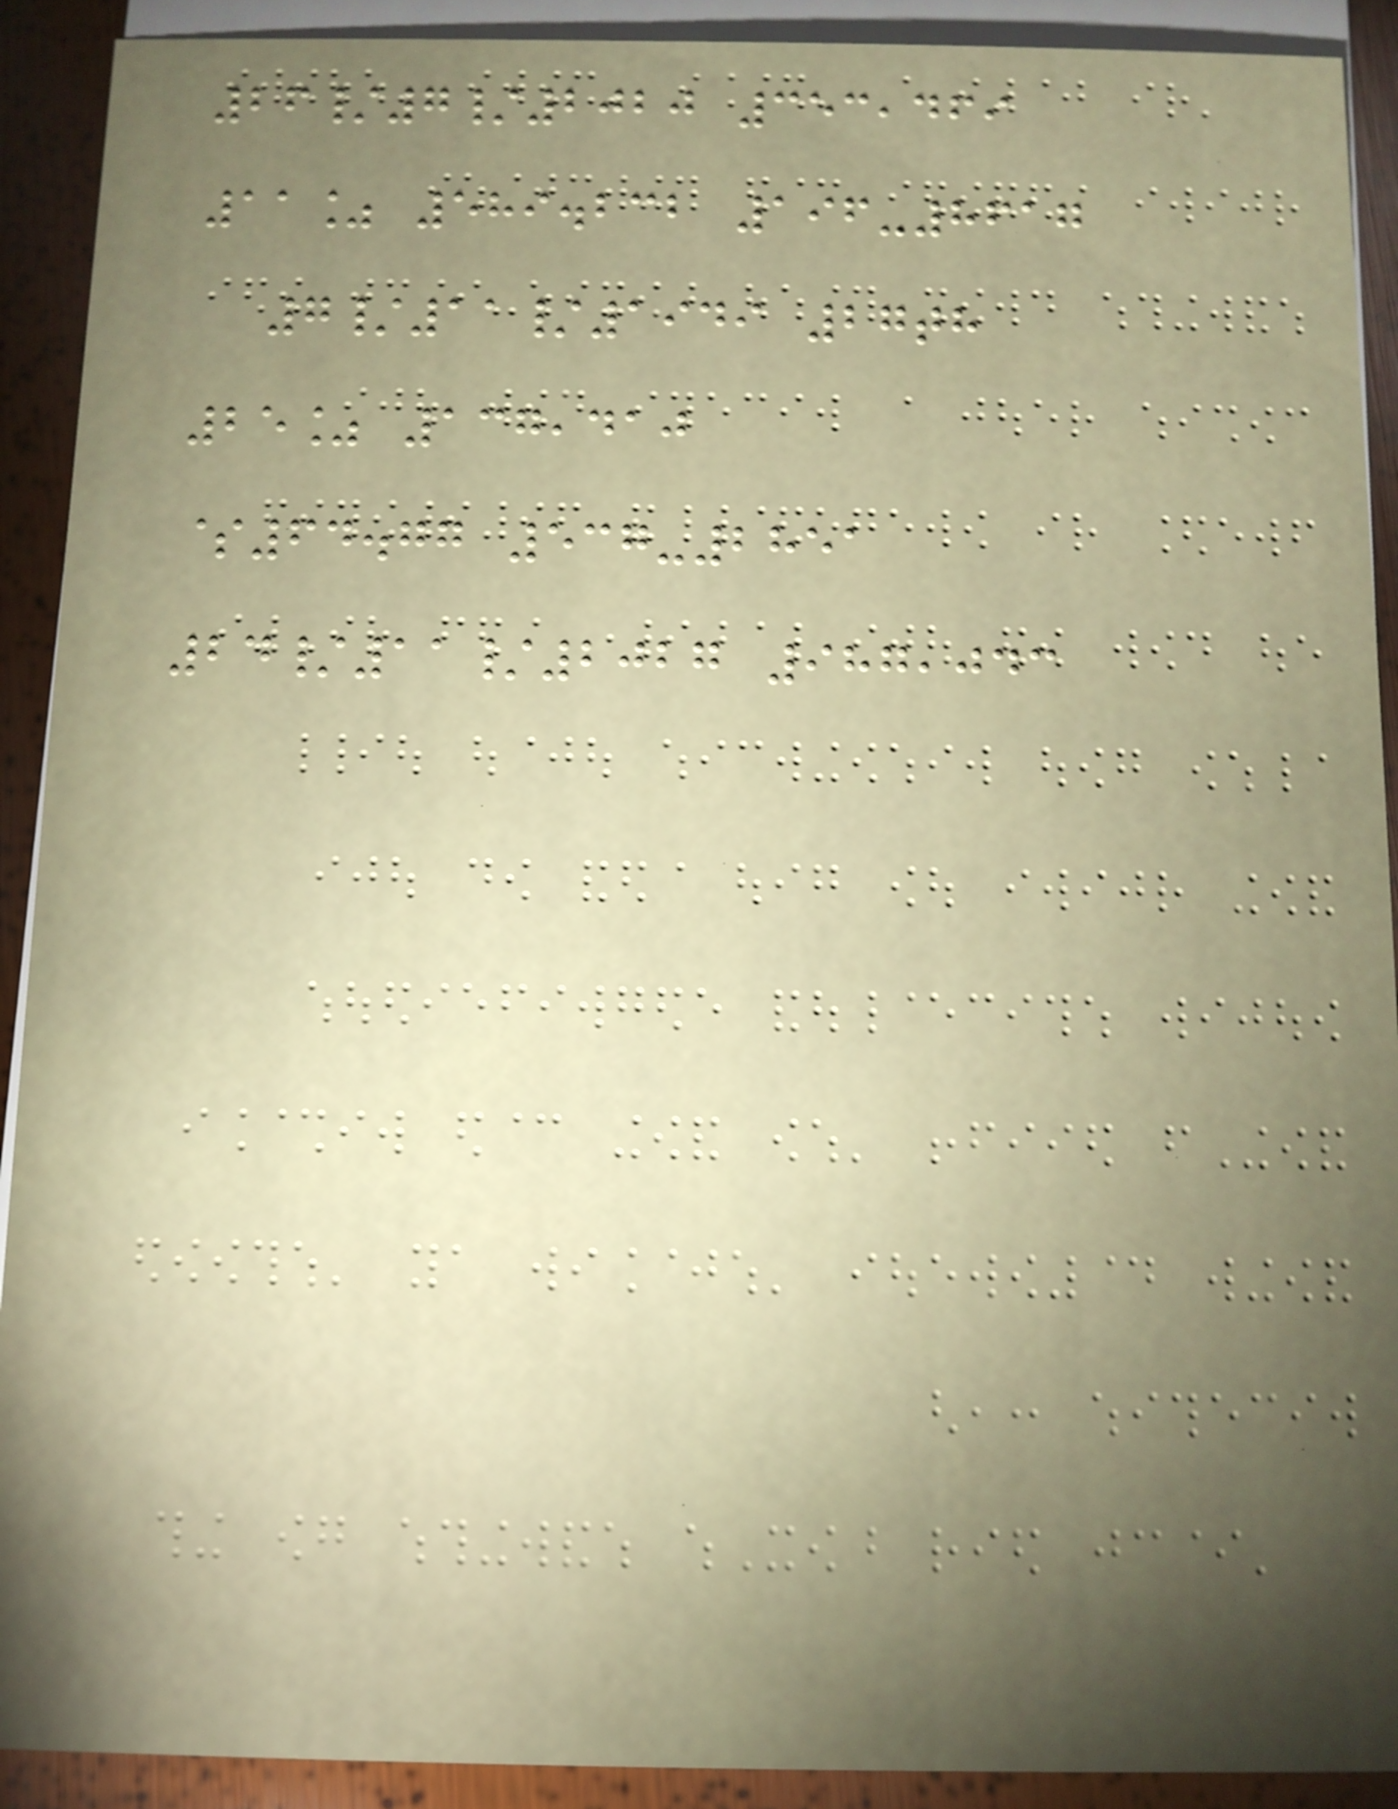26/7/2020 353,469
11% 589.232 196-8617
7/11/1949 27th
25% 137,410
$64.77 537-2851
24/11/2027 987,043
